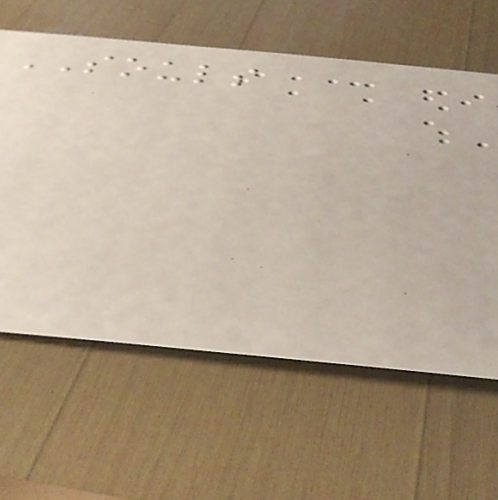SOULS
